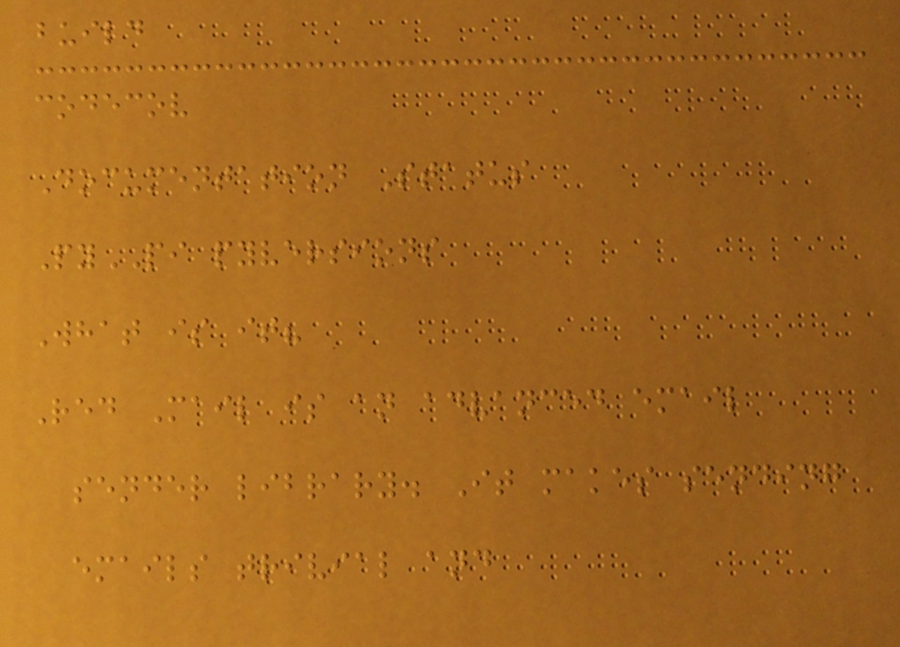build
codecov
Documentation Status
PyPI pyversions
What is it?
Red Mail is an advanced email
sender library. It makes sending
emails trivial and
